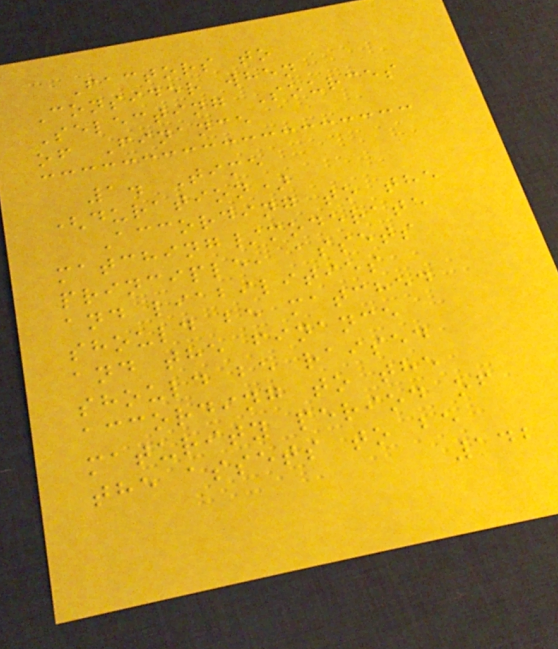Factors to
Consider when
Selecting Sources
of Finance
1. Time
(duration)
According to the
matching/moderate
principle, assets
and liabilities
should be matched
and the finance
should be raised
according to the
maturity period of
the assets to be
142
